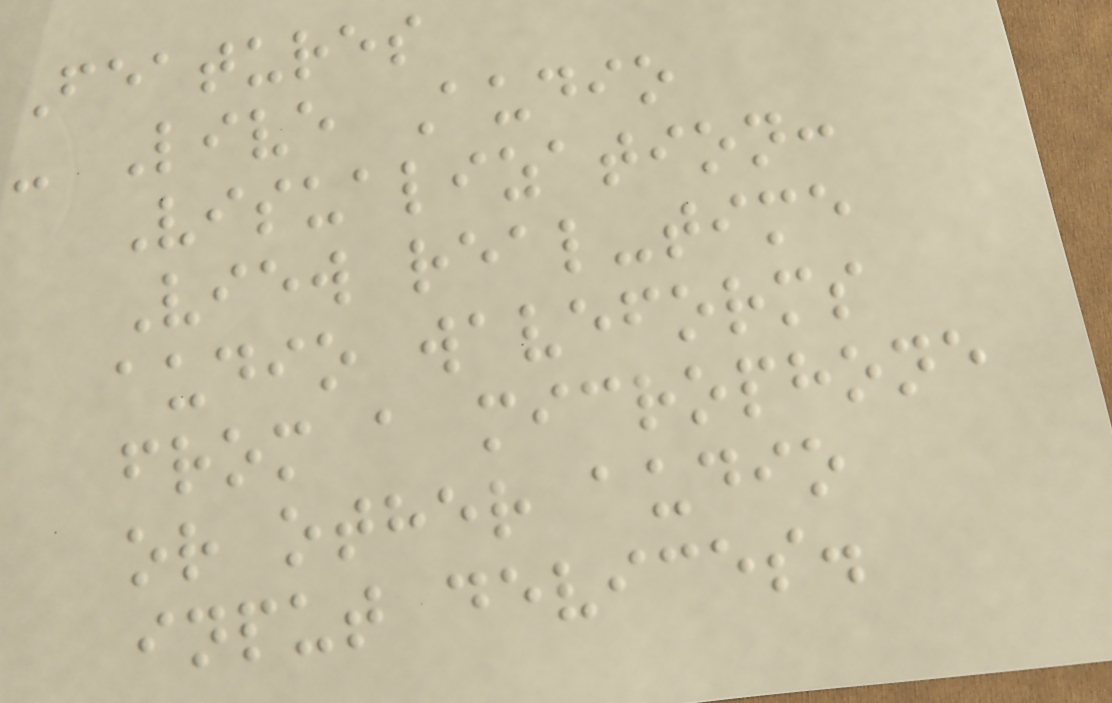Features
- Live Audio
Visualization:
View real-time
audio waveforms
from a microphone
or other audio
input devices.
